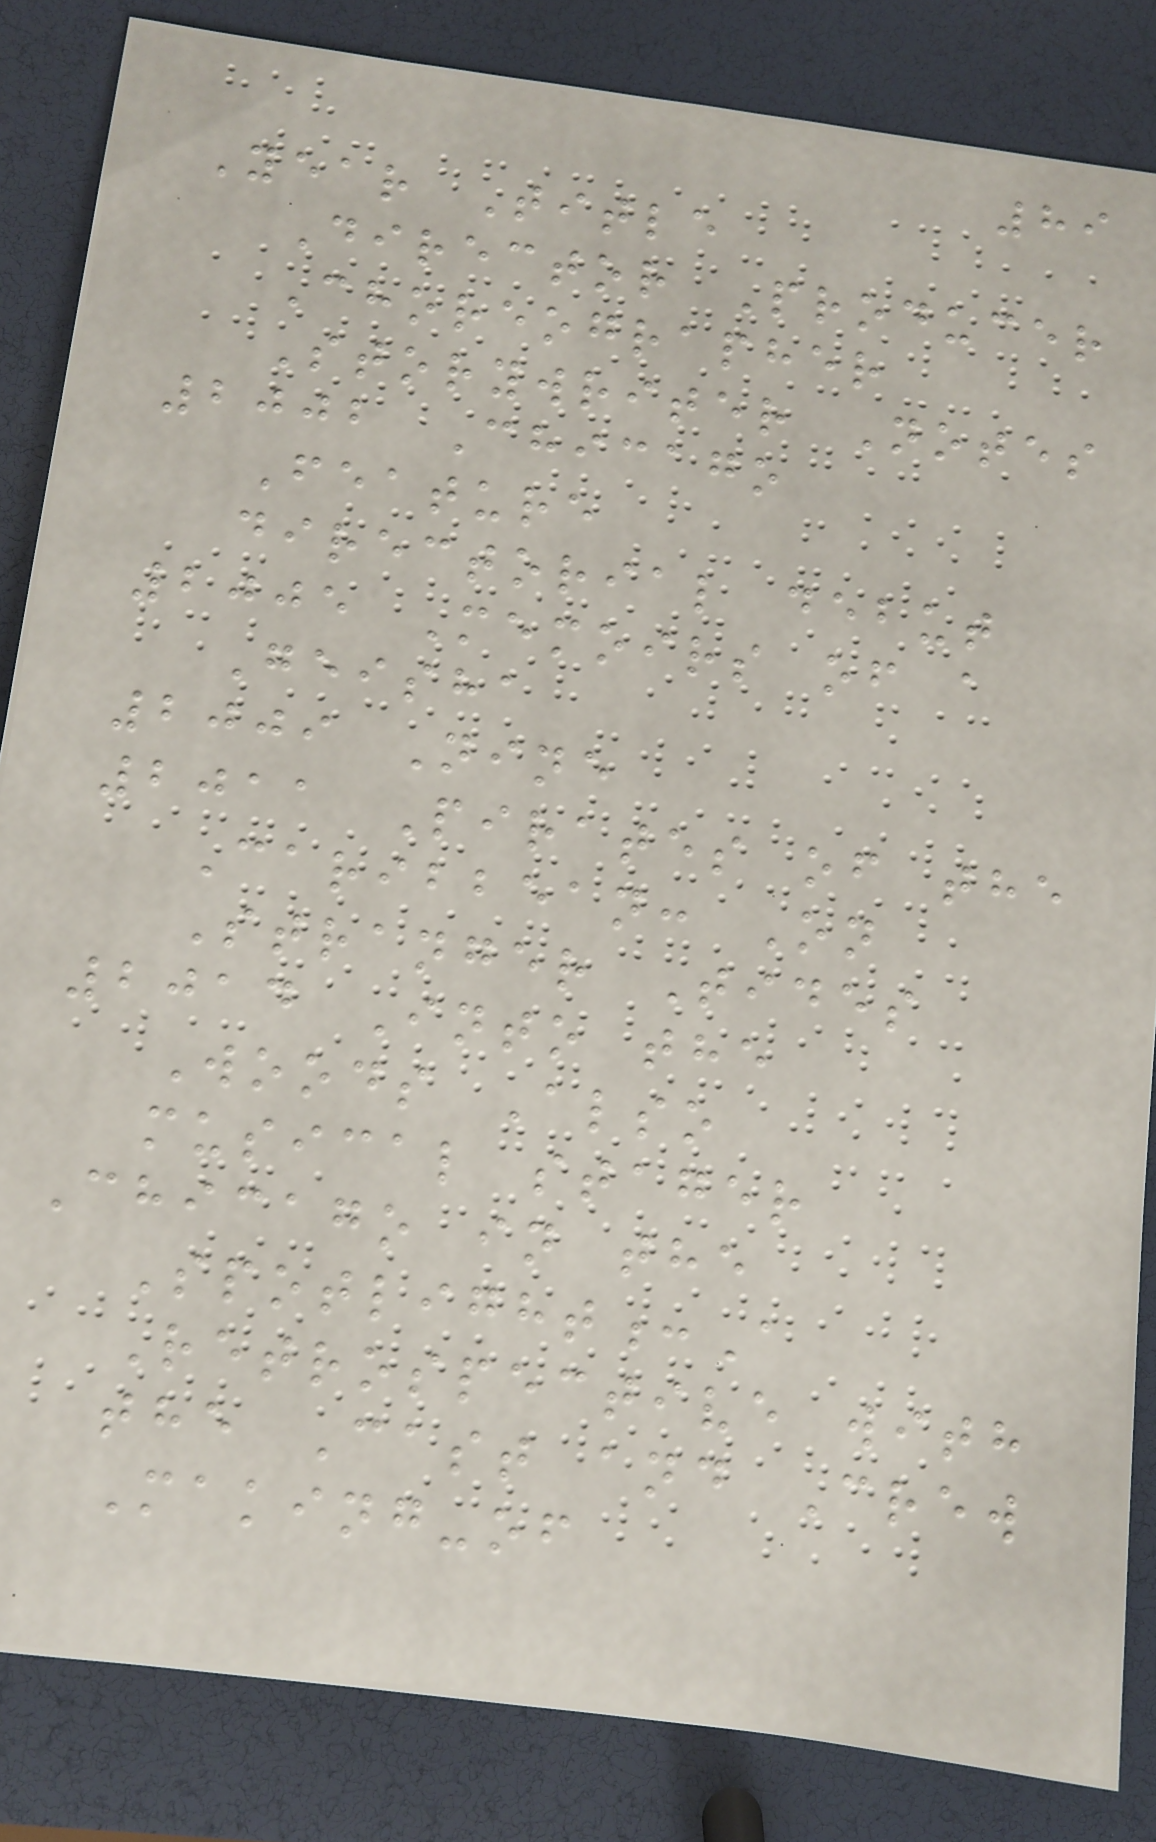89
Year Title
Director Producer
Choreographer
Storywriter Notes
2002 Chicago
Feature
directorial debut
2005 Memoirs of a
Geisha
2009 Nine
2011 Pirates of the
Caribbean: On
Stranger Tides
2014 Into the
Woods Also
musical stager
Chicago in the
Spotlight:A
Retrospective with
the Cast and Crew
Making-of
